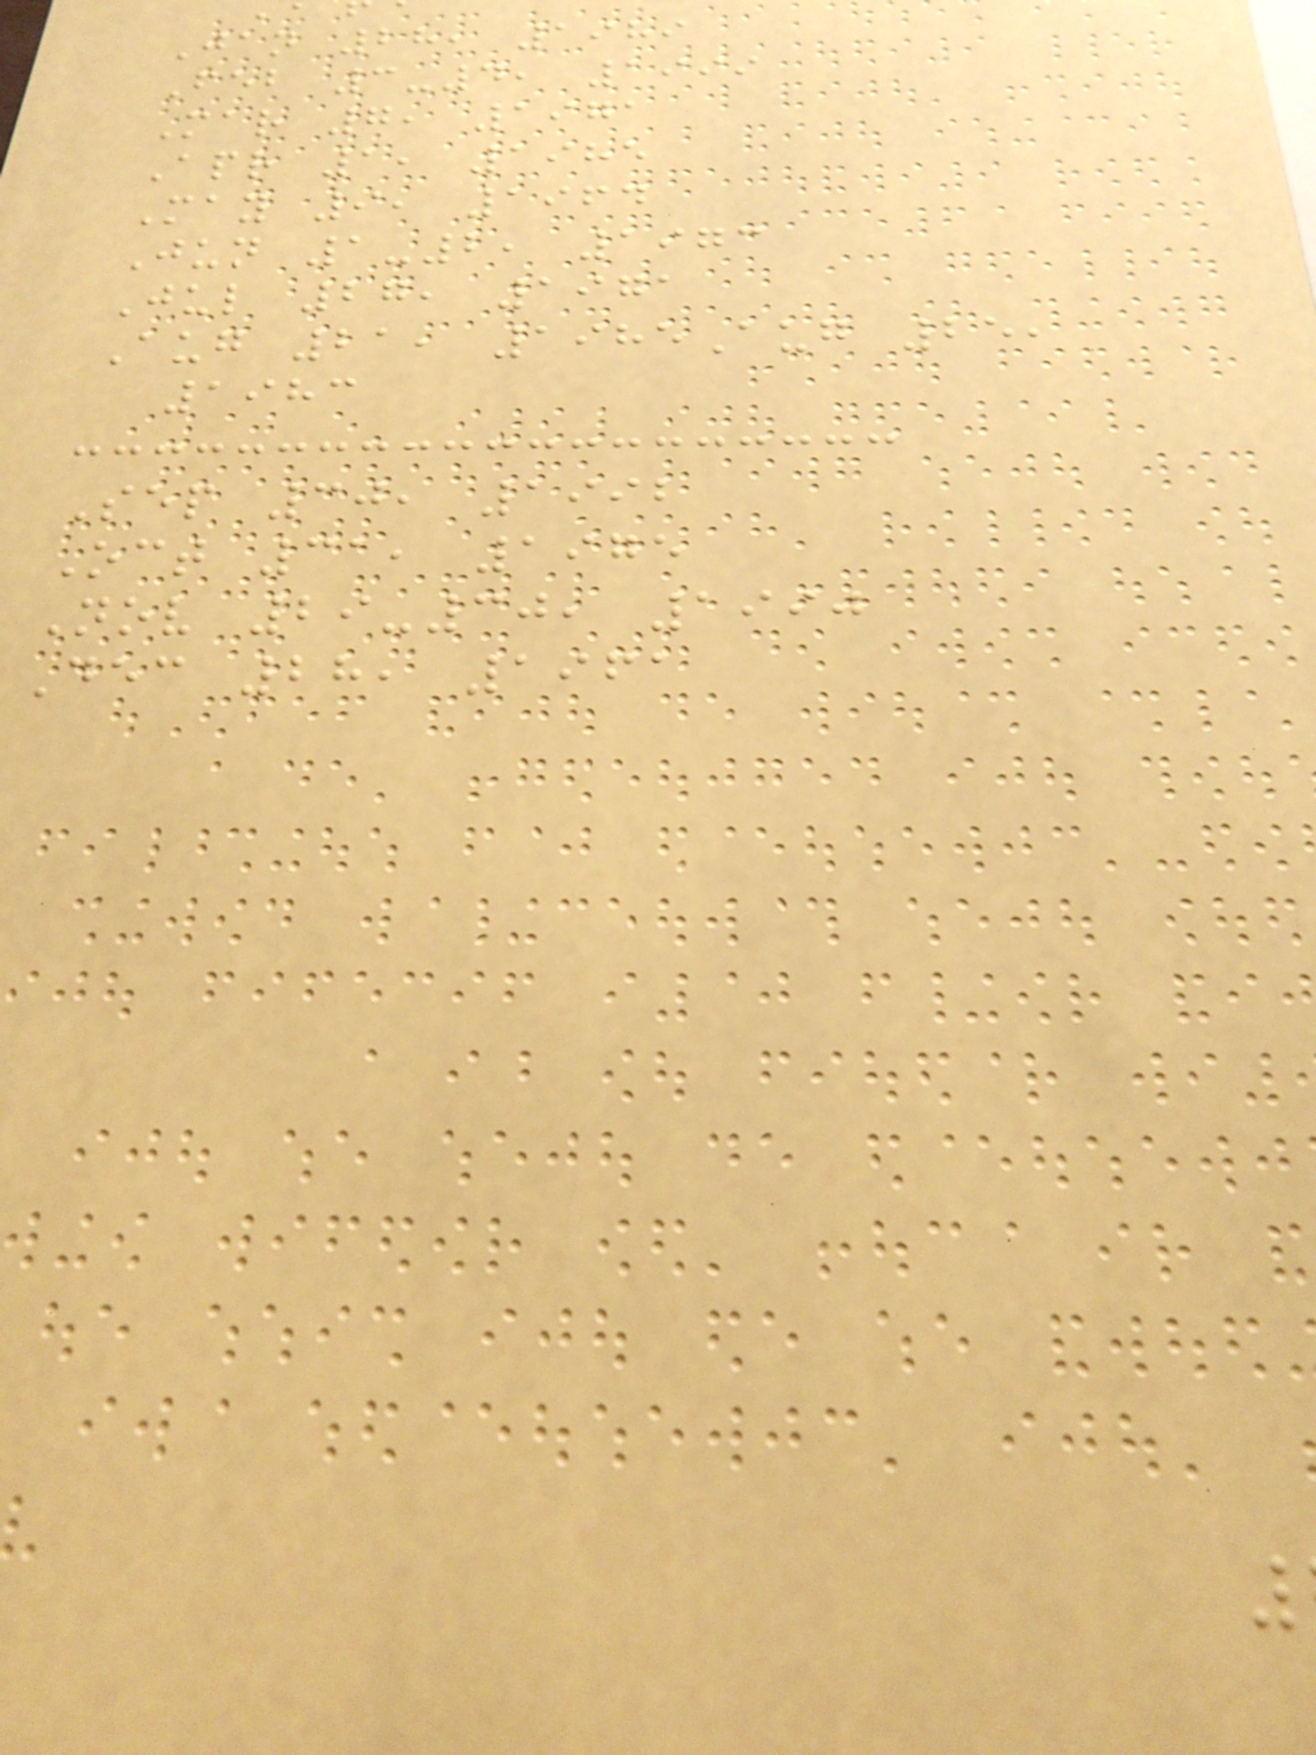Jan 28, 1989
Feb 3-4, 1999
Mar 7, 1971
Apr 1, 1985
May 9, 1964
Jun 1-2, 1973
Jul 27, 1971
Aug 21, 1985Aug 25,
1983
Sep 30, 1992
Oct 31, 1975
Nov 29-30, 1990
Dec 28, 1961
